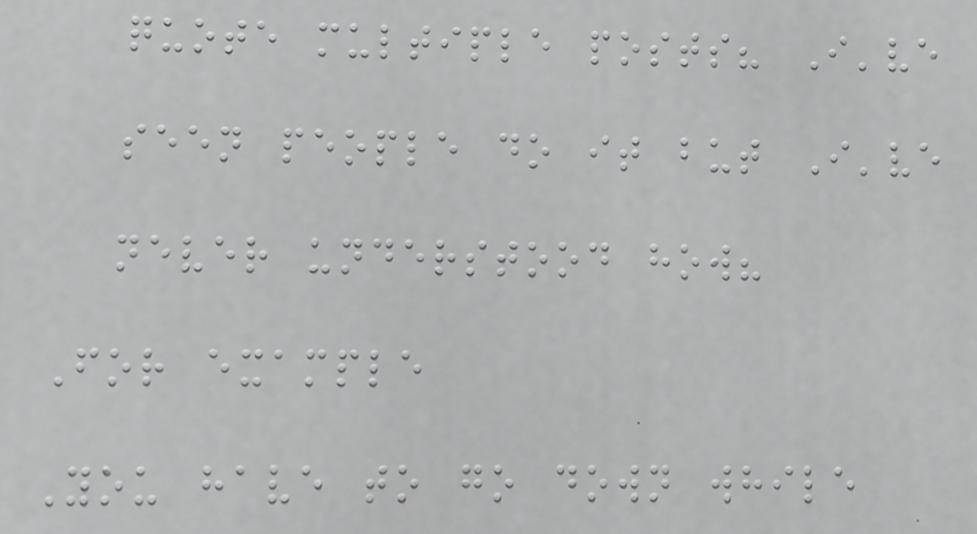quote multiple posts? I've
seen people do it but I've
never understood how?
For example
You have to go down while
